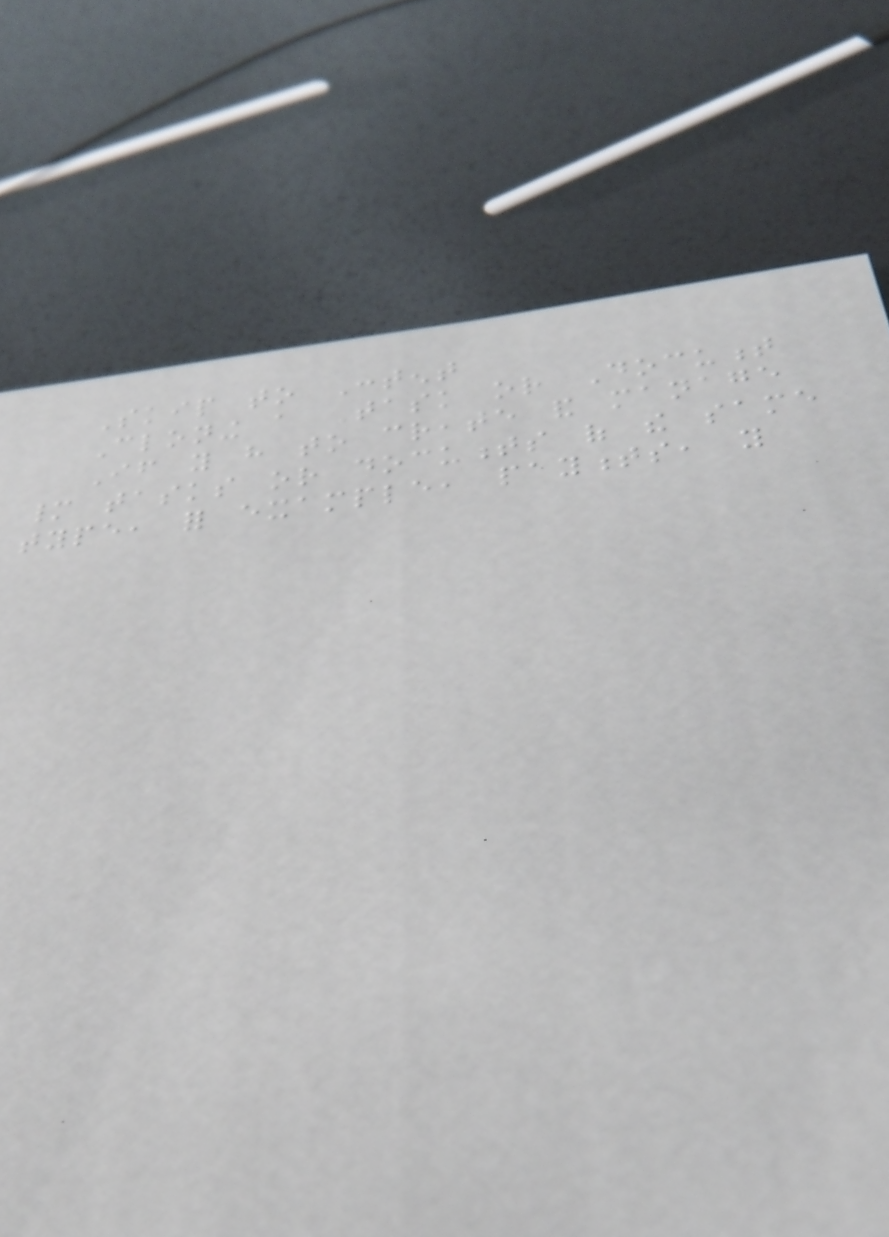Skip to Content
Cloning a Task or Document
If you have to create and manage
many tasks or documents of the same
type, for example, payments, you
